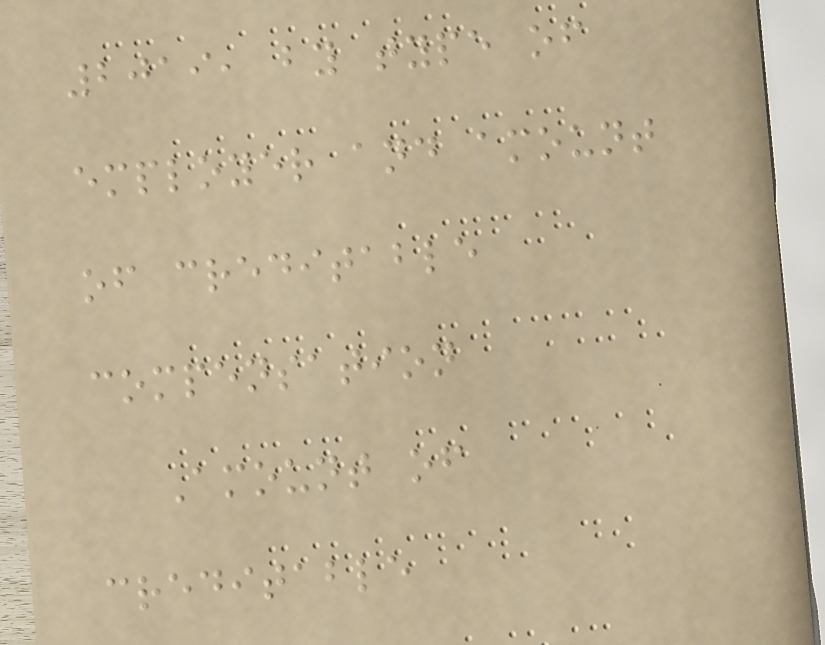2019, by type of
employer and amount
of creditable
compensation
Amount of
creditable
